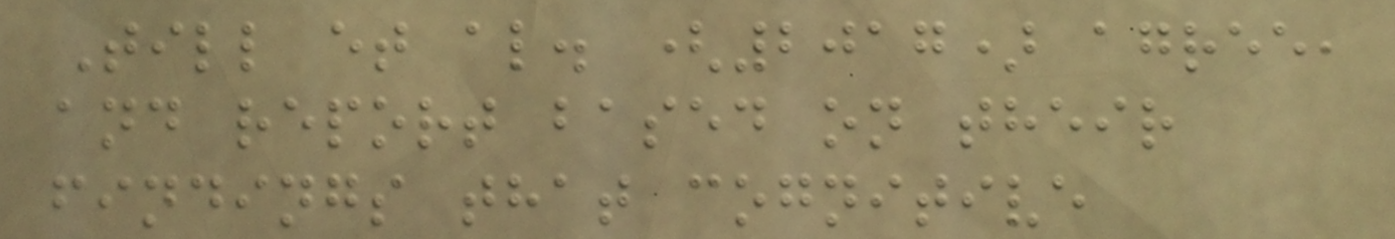Till et al. (2017) agree,
and report based on their
findings that cognitive
